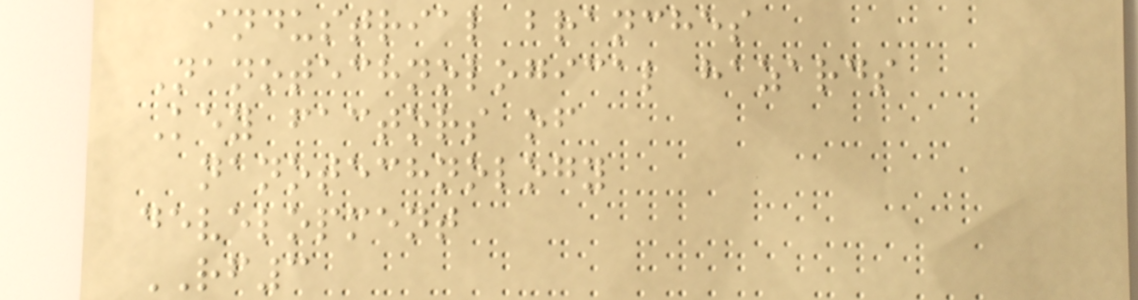industrial branches
Nanotechnological hazards
Key factors of
nanotechnology
development
RF3
